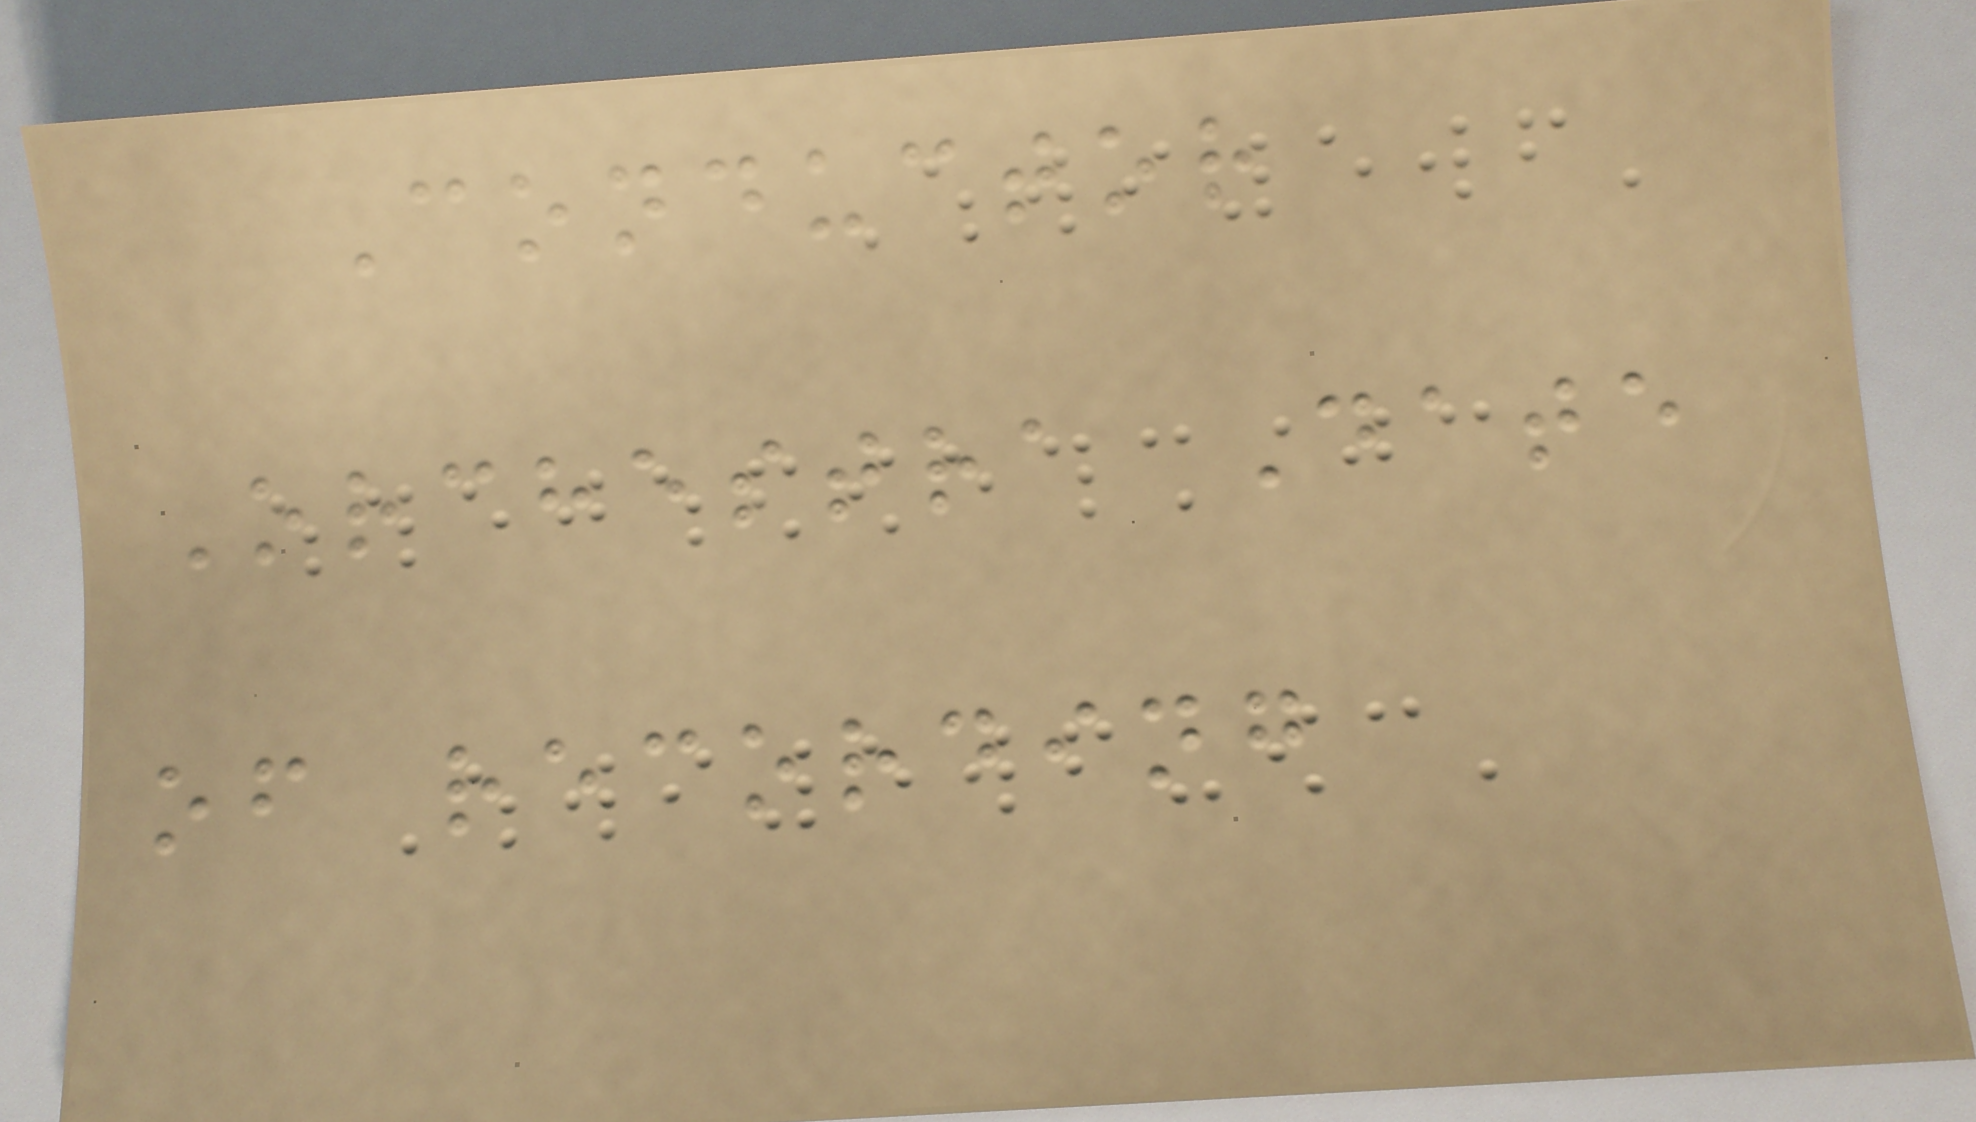Conductor
Orchestra Date
of recording
